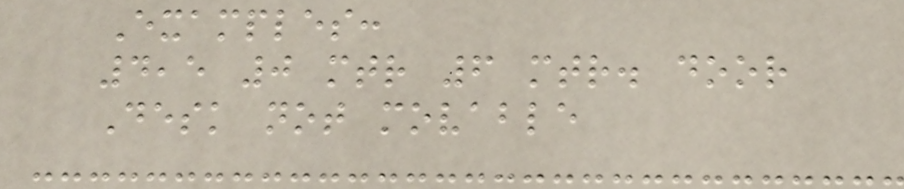Examples:
4,5 0 mtr 6 mtr. door
Desk not movable
